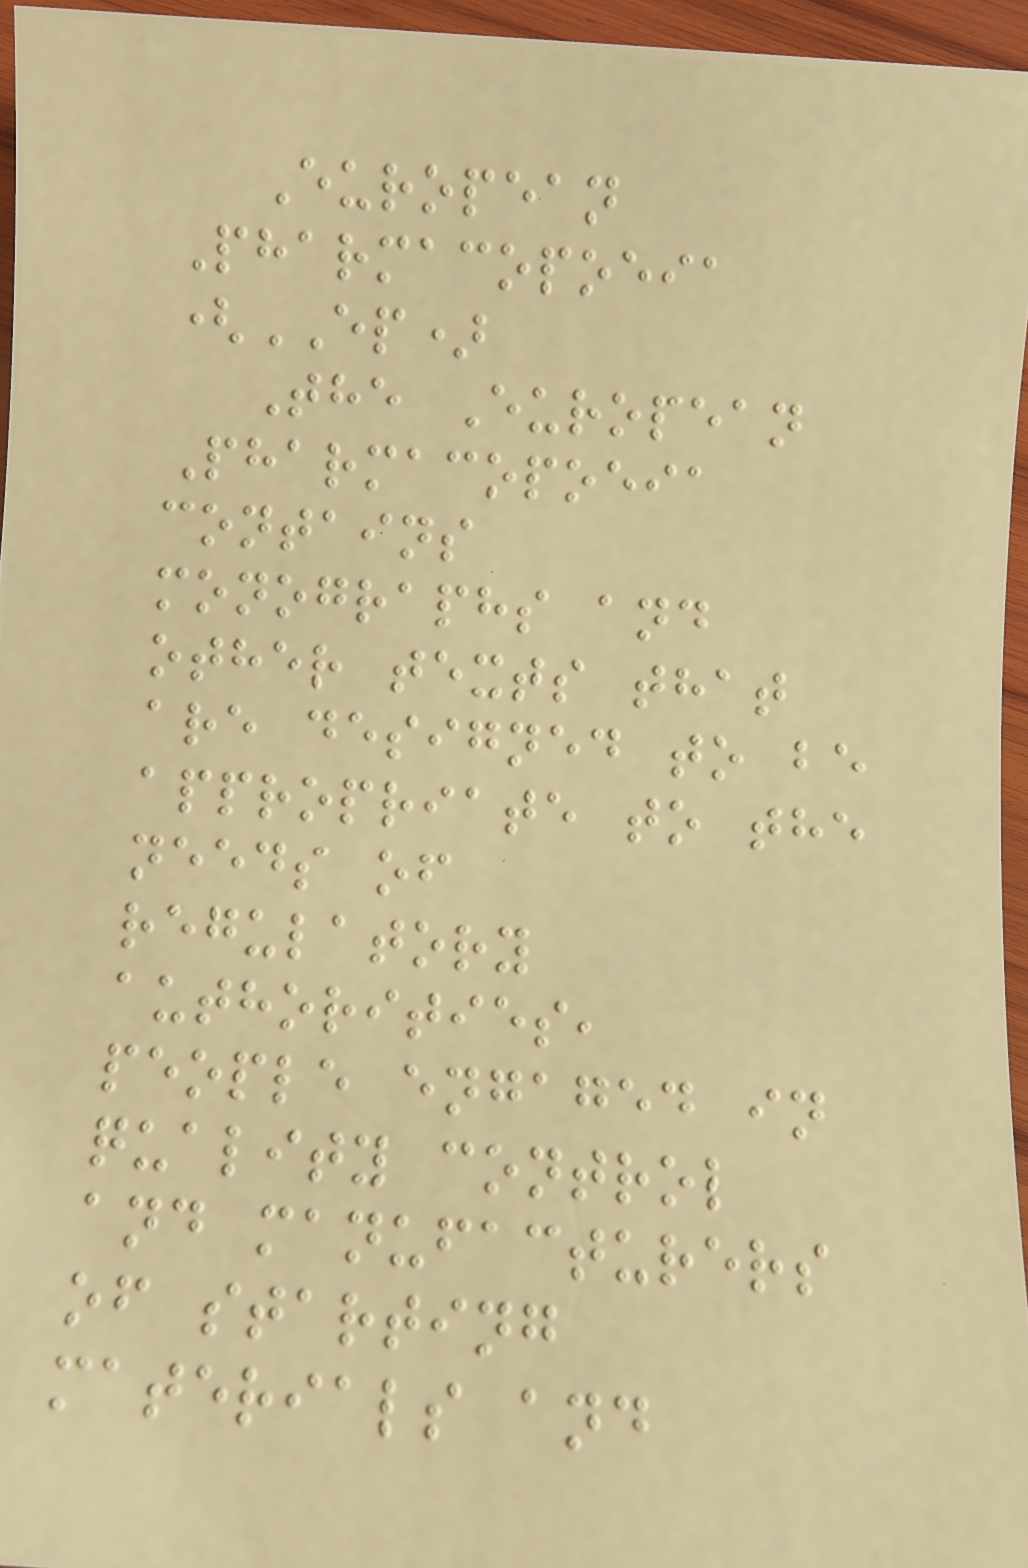European
Pharmacopoeia
(EP)
The European
Pharmacopoeia
contains
monographs and
other texts that
are designed to be
appropriate to the
needs of
regulatory
authorities,
people engaged in
quality control
and manufacturers
of starting
materials and
